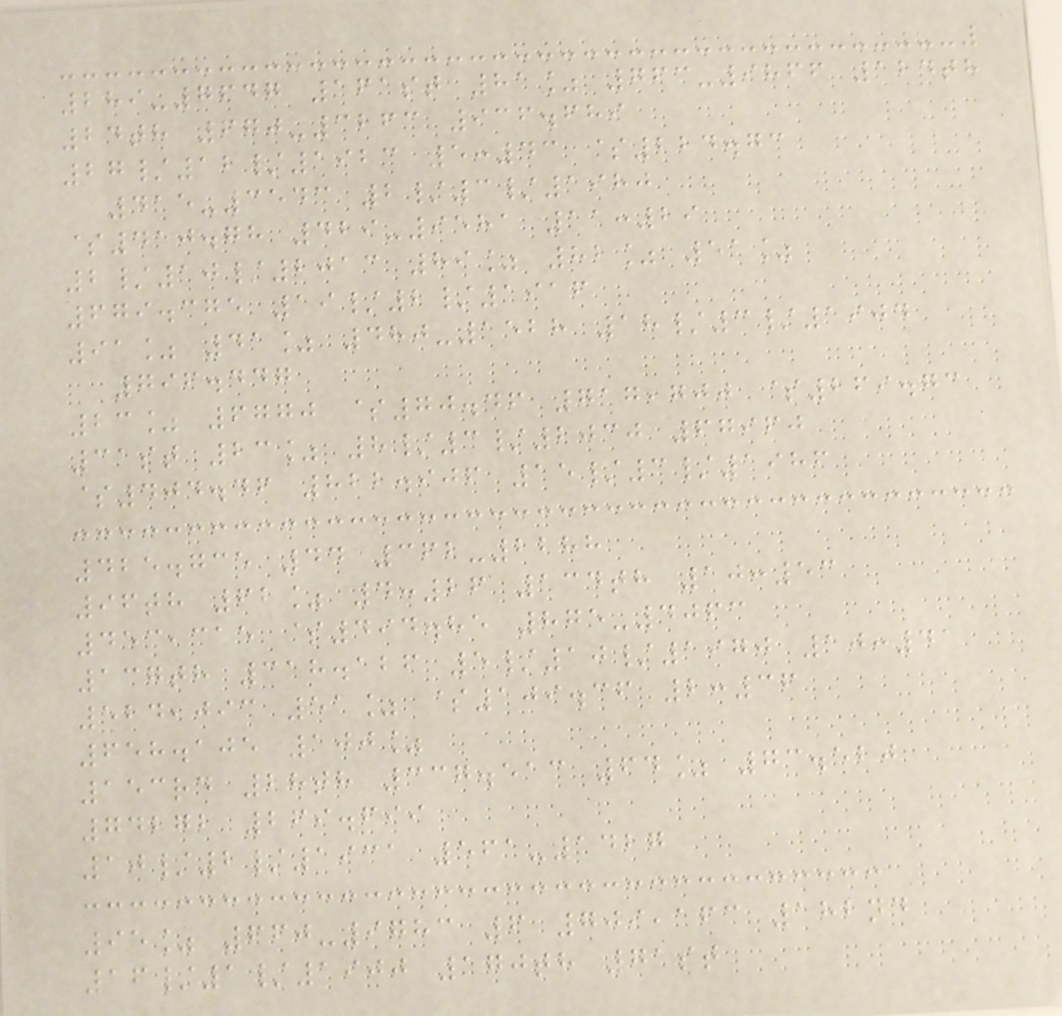289-7647 161st 81% 763-9866 124th
24th 670-3263 936.689
27/12/1923 5:43 $224.73
415-3543 2/3/1980
$410.78 429-9581 11:29
2/10/2013 89% 82% 51%
679.375 19/2/1916
91% 41% 480-1528 18/3/1904
796.447
23% 6770 $70.46 717,700 $269.73
31st 23% 8/3/2030 67960
$404.46 822.906 15/3/1986
425.735 44 362-2288
96th 62% 4:26 134th 10:53
453,315 $494.85 875-4063
137th 318.126 5/10/1970 10:41
524,093 51% $109.36 2:36
658.105 100%
153rd 28th 337.513 64% 73.520
74272 269.699
10/2/1931 561-1427
95% 660-9783 6 709,163 182nd
16/1/1900 170th 71st
